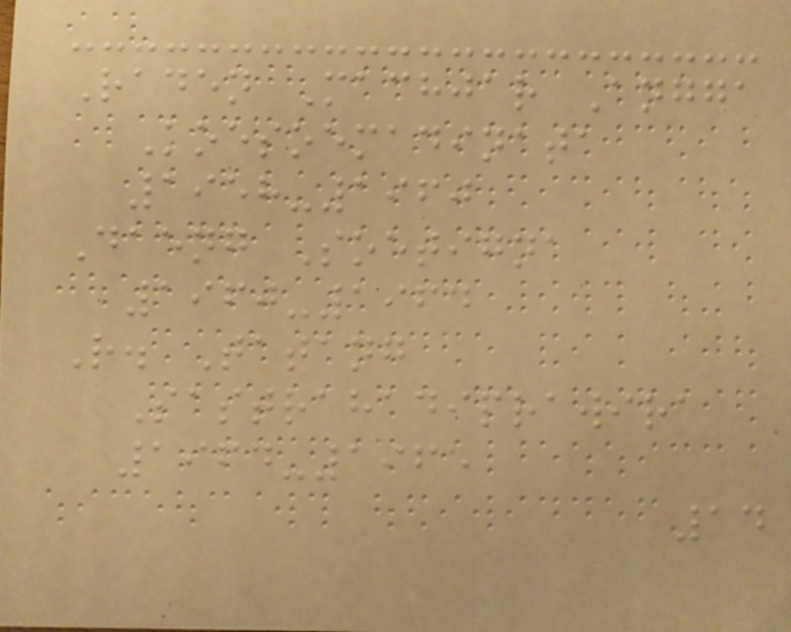Raden Machjar Angga
Koesoemadinata
1958-1960
Daeng Soetigna
1960-1964
R. Tatang
Sastrahadiprawira
1964-1965
14
